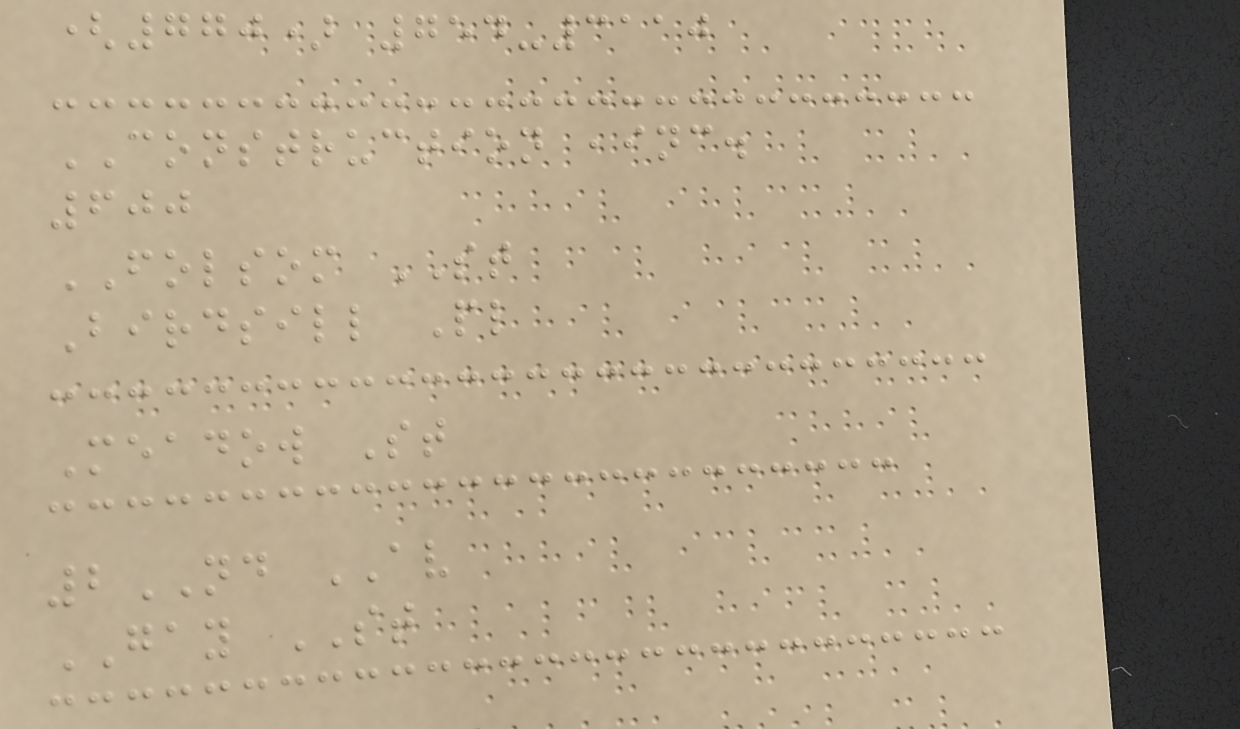(770) 754-3110
CONSTRUCTION ,inc.
600
FOLSOM ST
Birdsill Pl
Meadow St
2ND AV
GAY ST
